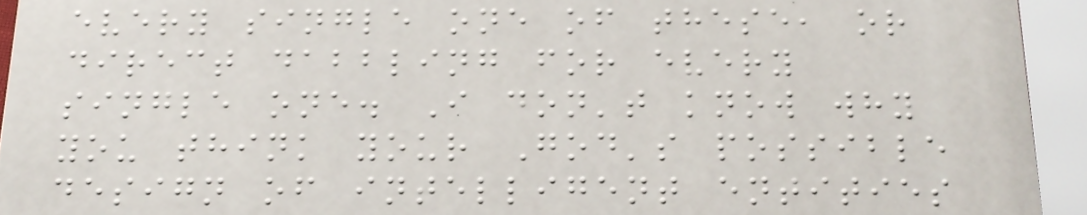every single one of these, or
direct dabbling for every
single one. I don't know why
you think your God's possible
design of intelligent entities
